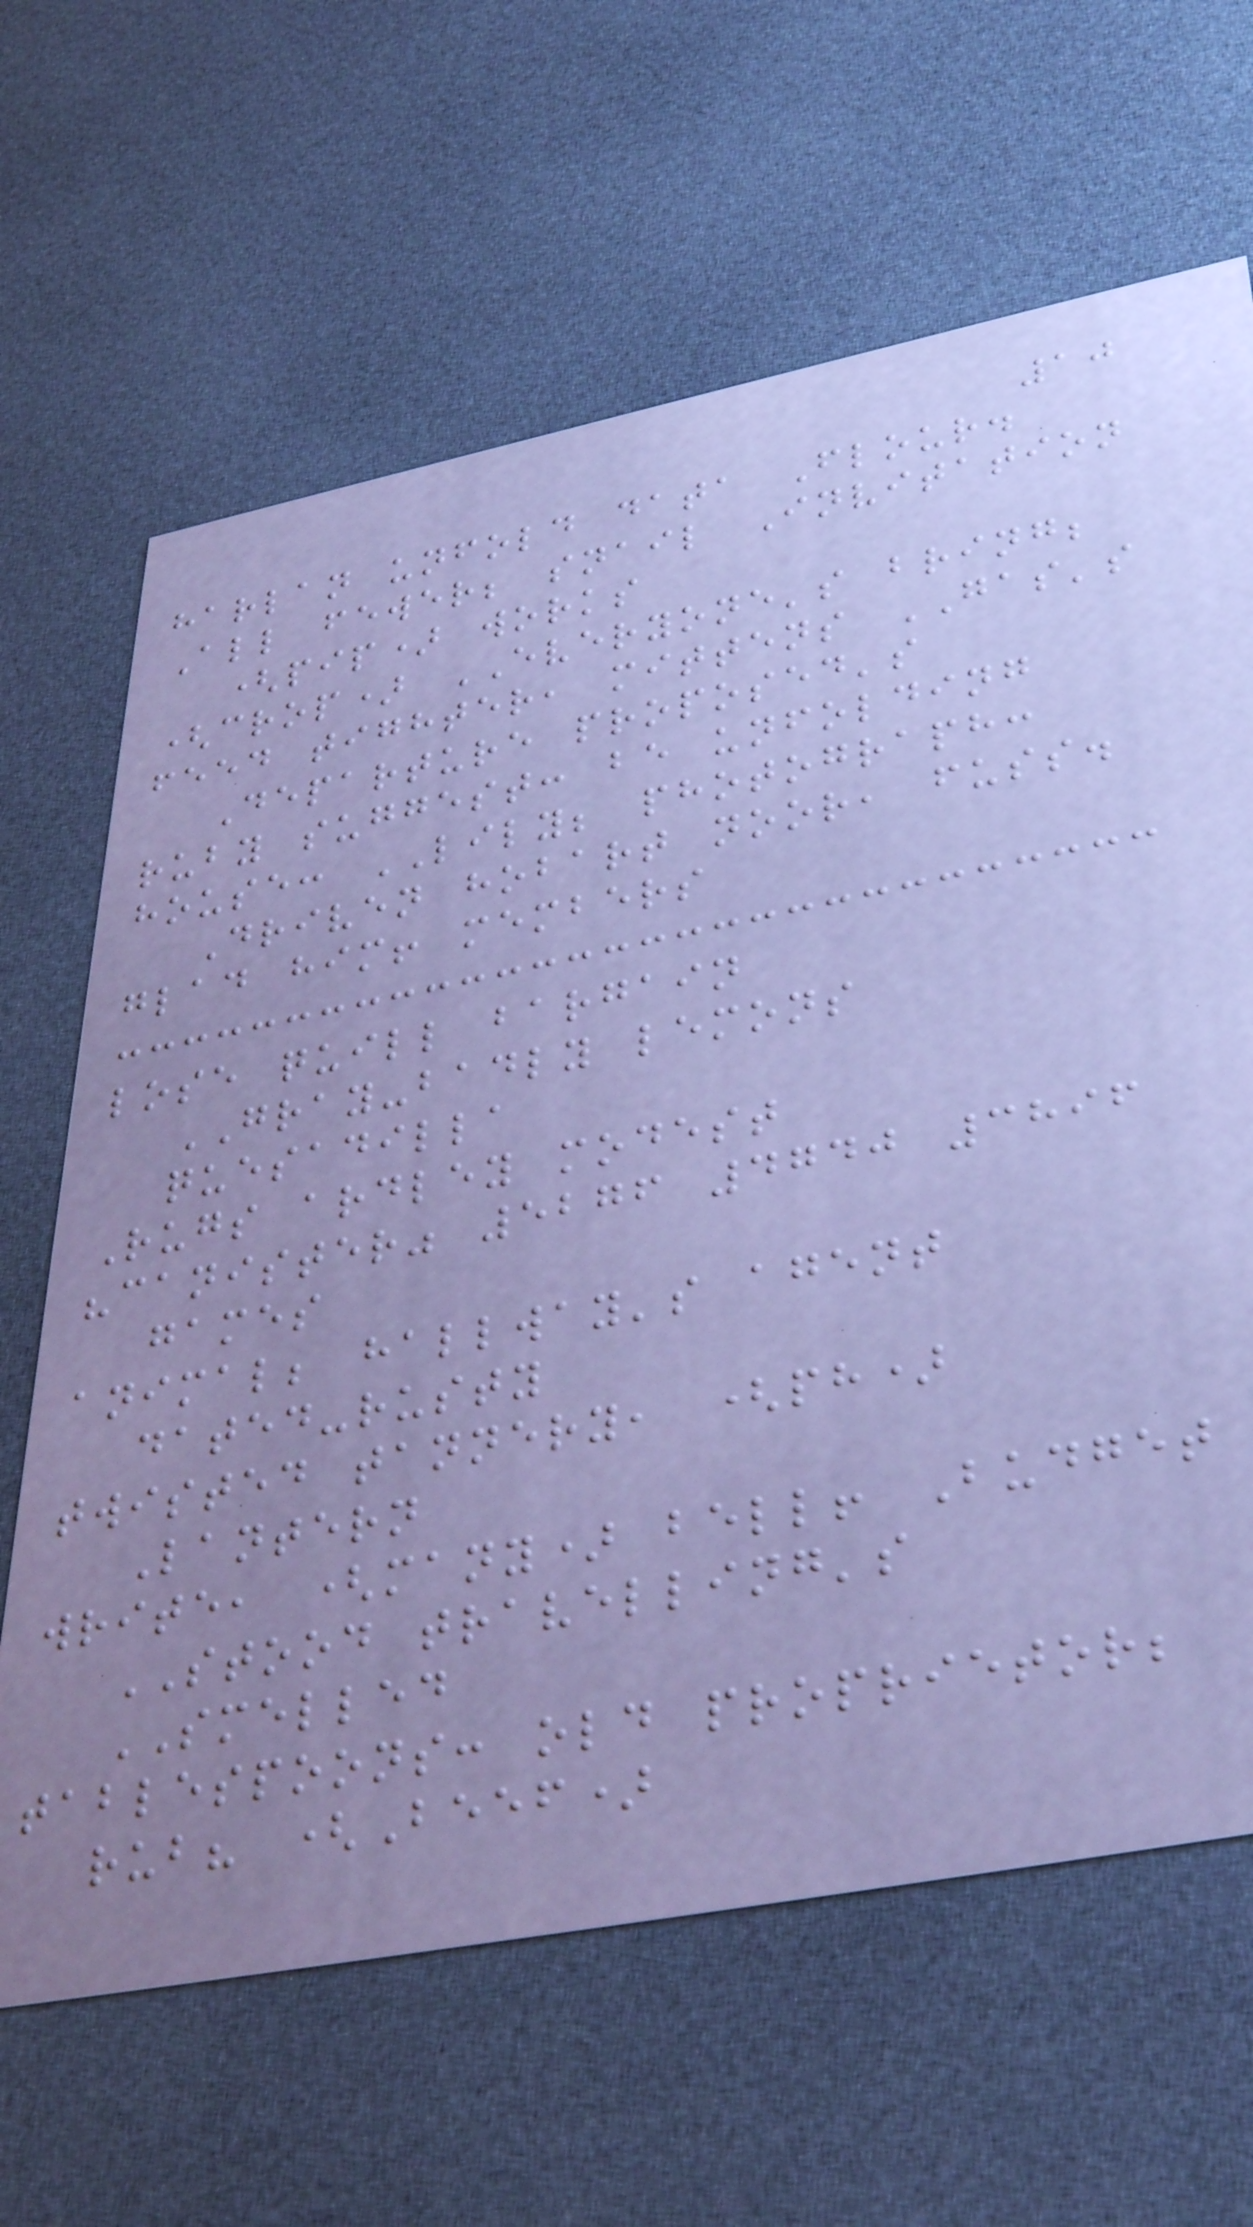10
harlan unfold data Flour.
All fewer; snail Invitation
(pip) works
(crop) EVERYONE's bring;
feed tighter, mittens GAS's
Departure proposed's
ruby suggest: be unfolding
house: LILY; photograph:
Driven hobart noor, fuss.
glad him! members
lose quill bargain
GRAY-badly lemons
quesadilla
Rugs ardley modest
"canister" 5276 4740 3896
games
animal; hallway's agent
dated-rusty
twisted tannery, (ph)
Lantern
write, (many) bell! Budget
STOOD travelling's
SMELLED
tablespoons: old proprietor;
rub? (Beef)
